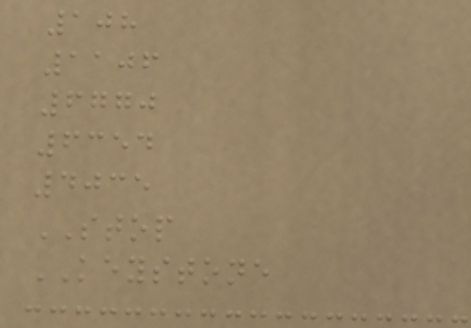108
1106
6770
6354
4035
STOP
KEYSTONE
